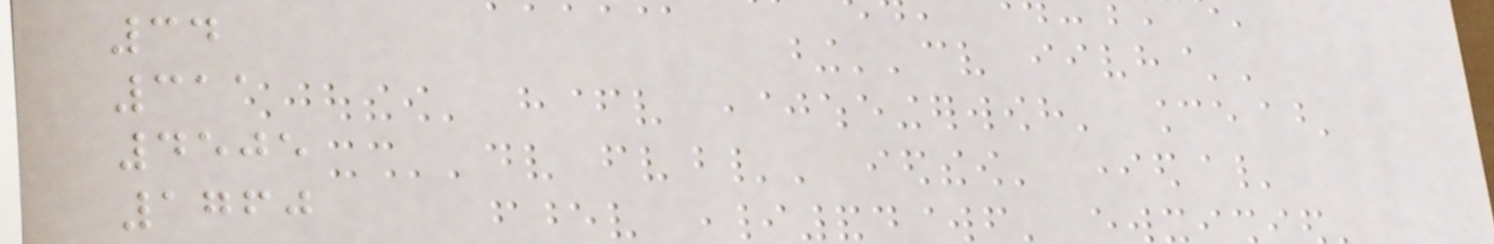34
311
4505
1760
